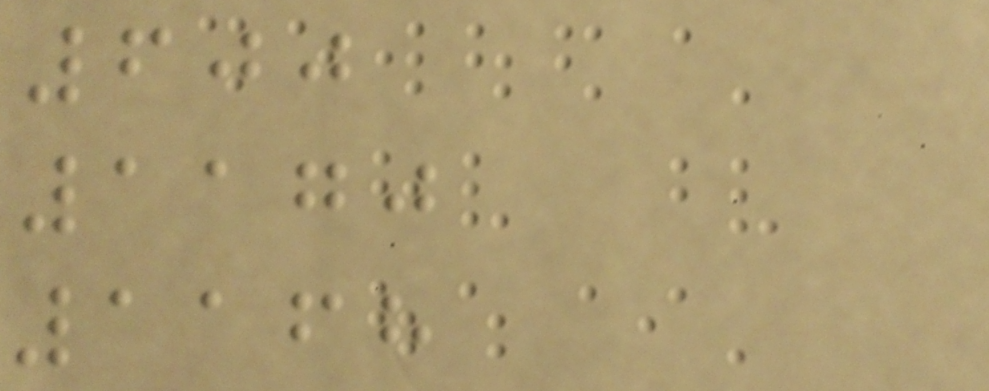600
1170
1168
